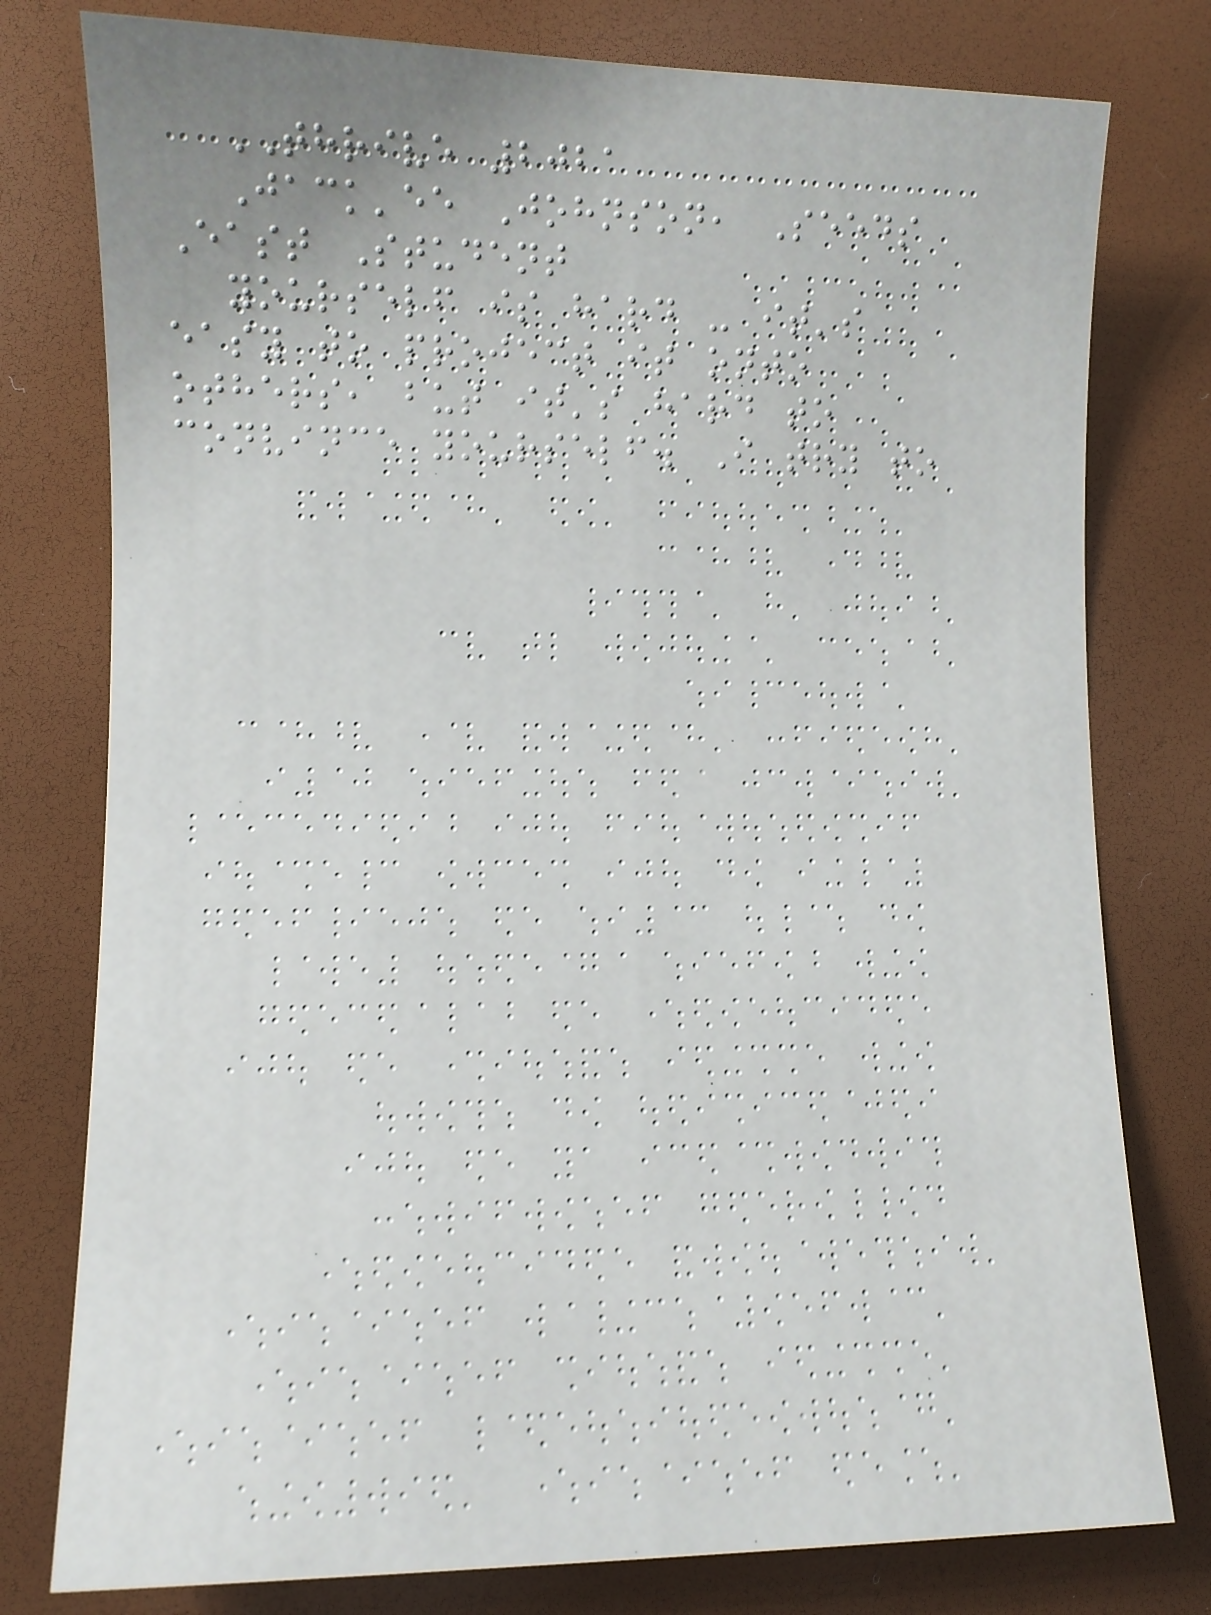THRIVE 2021
Jack'ee Johnson, Seeds
East Student
yourself is hard - it's
easy to project it onto
others, but it's hard to
convince yourself. I try to
